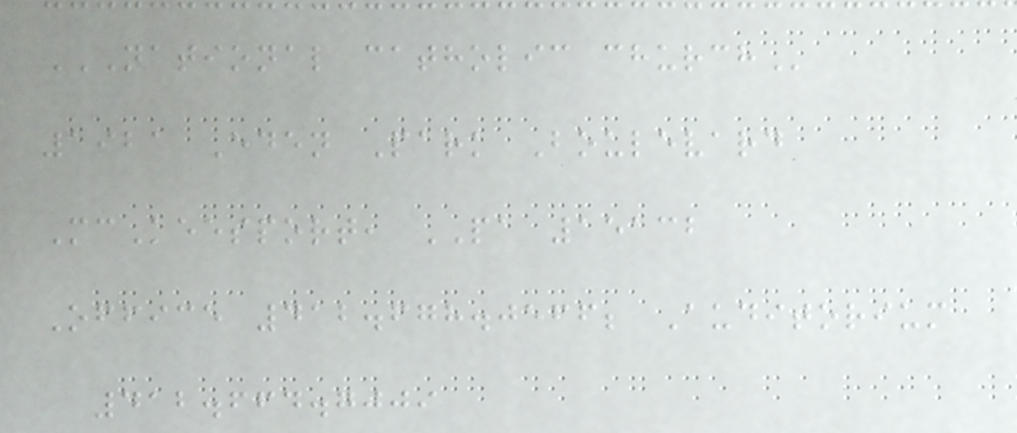NATIONAL CATHOLIC CHURCH
1921 Eden Park Boulevard
McKeesport, PA 15132
Office 412.678.0566; Auditorium
412.664.7009
